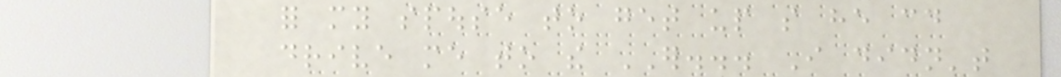for my spouse to get up so he could
drive me to the ER... I didn't
